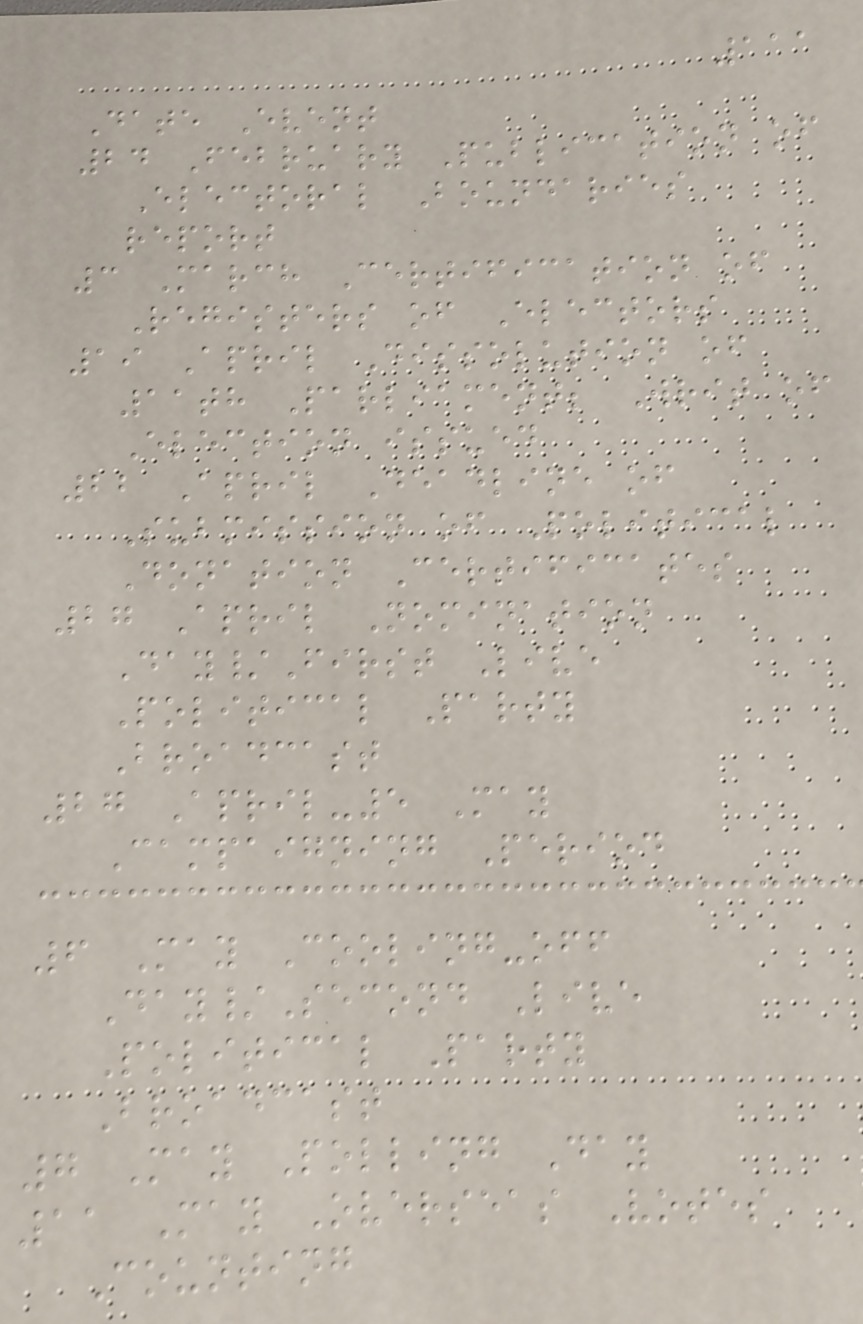111
Date Event
24 February Publication of
Electoral Boundaries
report
3 March Certification of
Registers of Electors
19 April Dissolution of
11th Parliament; Writ of
Election issued
22 April Deadline of
Submission of Political
Donation Certificates
27 April Nomination
Day/First Live
Political Party
Broadcast
27 April-5 May
Campaigning Period
6 May Cooling-off
Day/Second Live
Political Party
Broadcast
7 May Polling Day
11 May Overseas Votes
Counting
